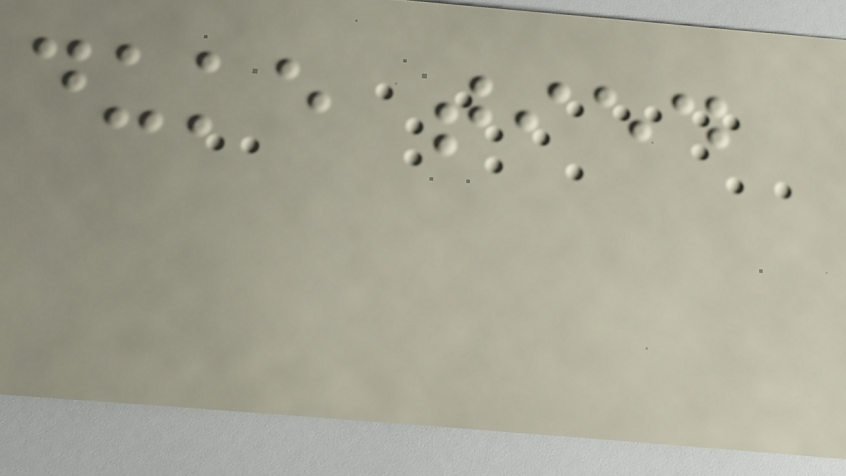duke tied
